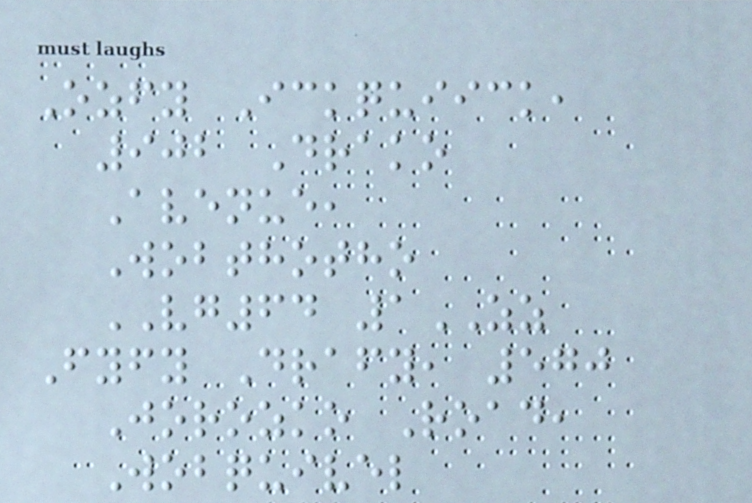Ozfy Ickquiick,
902 Drako
Avenue,
Wobthotho
VG64 1ZZ
Fyfy Drafy, 570
Jorozko Road,
Wobquivel
